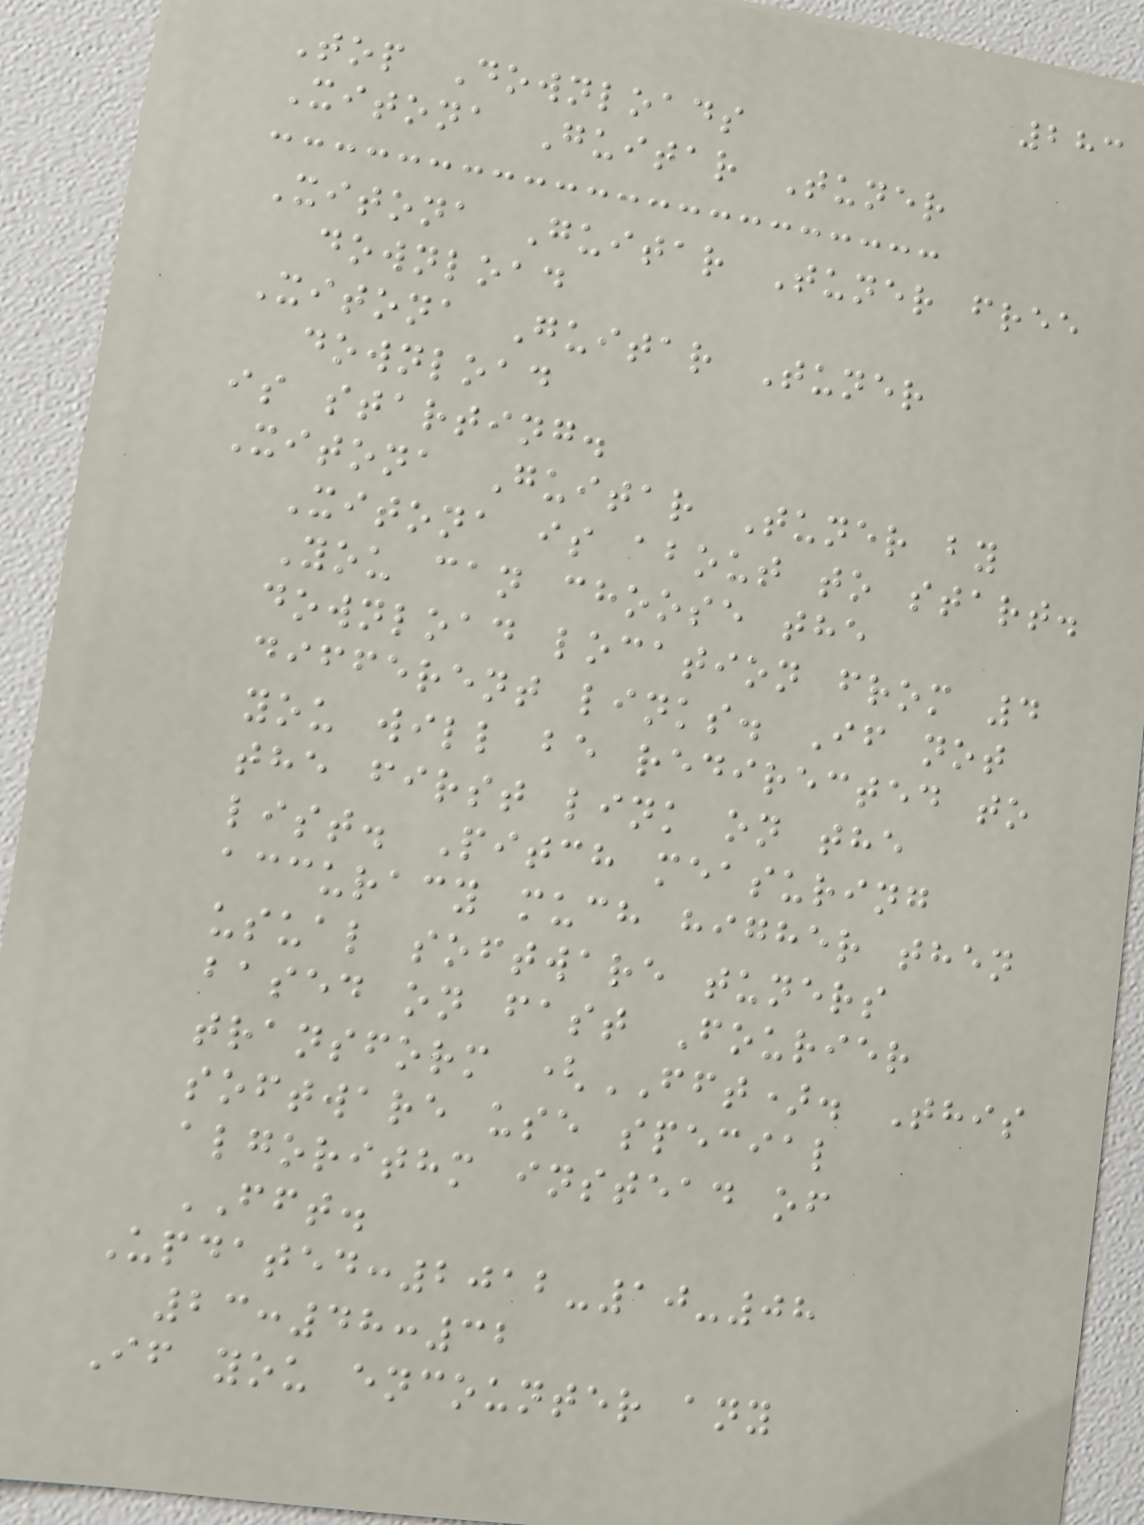283
Top Downloads
Xitona Guitar Tuner
Xitona Guitar Tuner free
download
Xitona Guitar Tuner
download
is starting.
Xitona Guitar Tuner by
Xitona is about to start.
You can choose the
download location from 4
different links. If not
you will be redirected to
the first link on the
list. Pitch measuring
accuracy much higher then
usual software tuners
based on fast Fourier
transform (FFT). This
software use special
algorithm instead of
FFT.
Updated:2012-10-08
23:48:32
If you encounter any
